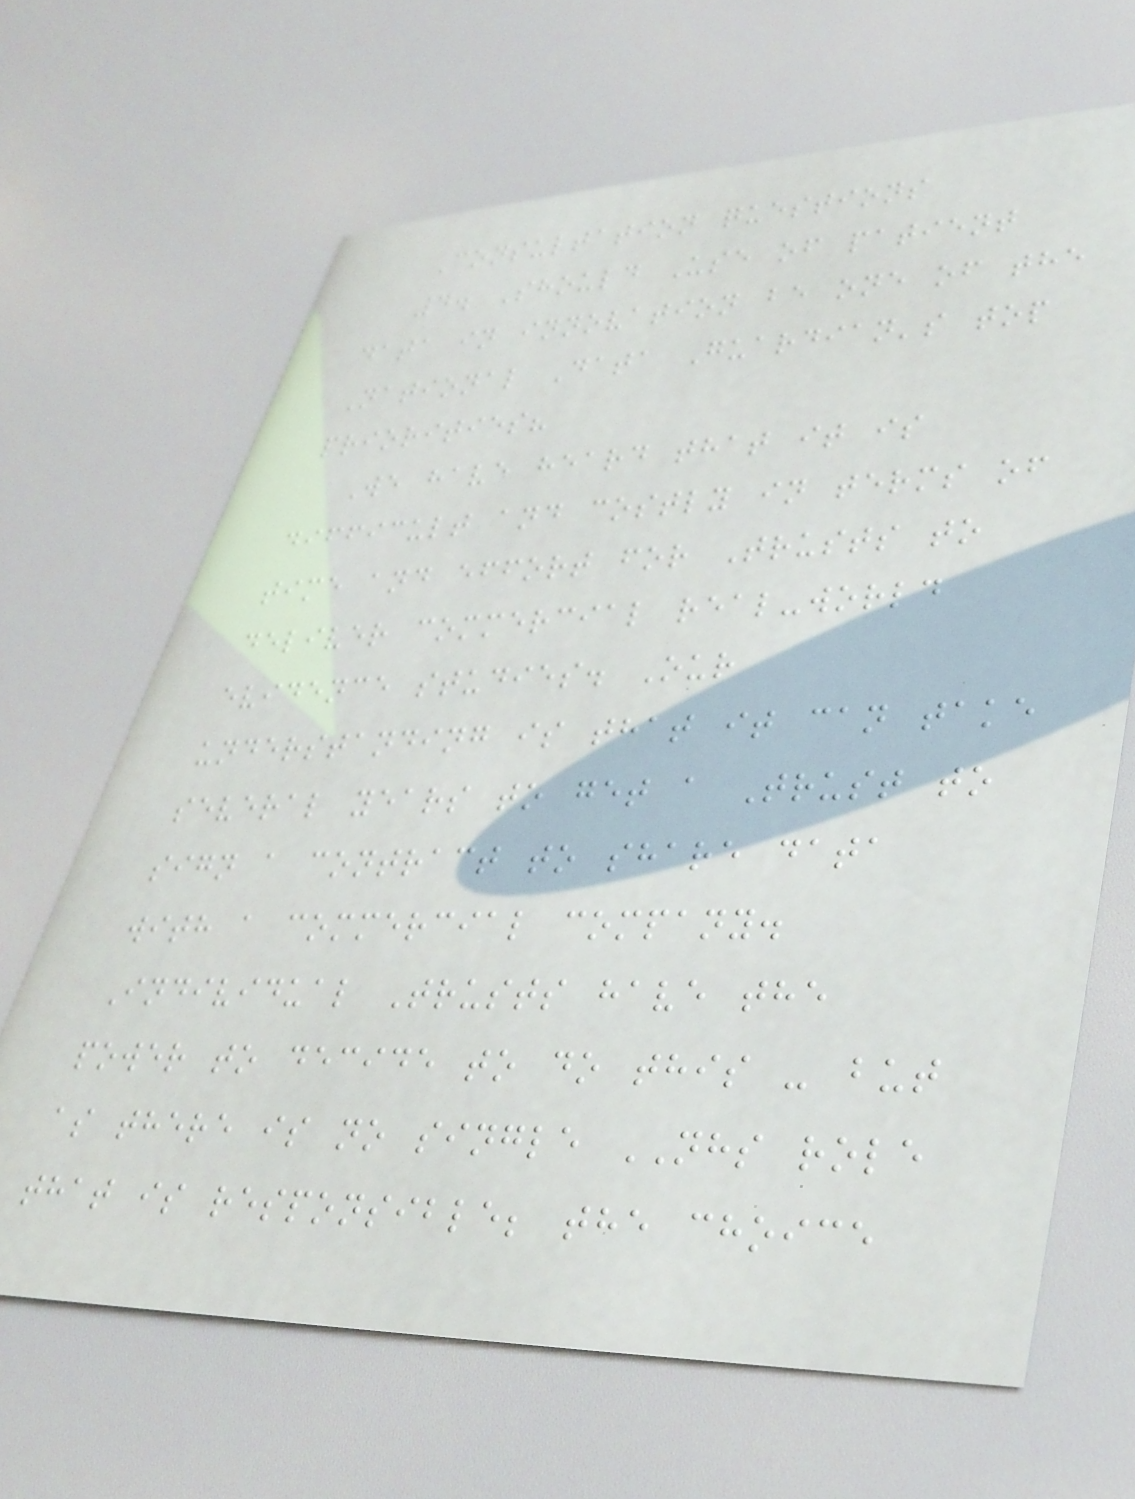Consultation questions
4. Should Use of patient
data in innovation be one of the
National Data Guardian's top
priorities?
We have heard that it is
difficult and costly in terms of
time and effort for Trusts to
deliver commercial real-world
evidence studies. Our
understanding is that it can take
several years to get a Trust to
sign a contract to share data
with a commercial company.
Individual Trusts have the
power to decide to do this - but
as there is no single NHS role
that is responsible; the choice
